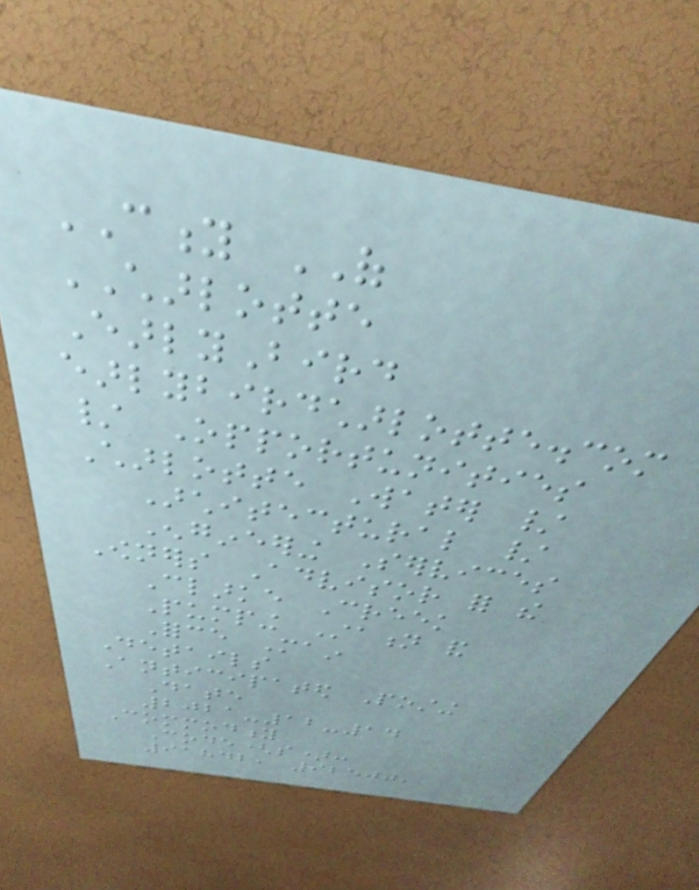CITY OF
CHARLOTTE
EarlyBird
earlybirdcharlotte.com
/ Opportunities
Charlotte Water /
Architectural /
Engineering Services
Owners Advisor for the
Clarke Creek
Pumping Station and
Force Main
Details
Anticipated Posting
Date
2021-12-14
Commodity
Code(s):
91842, 92500,
